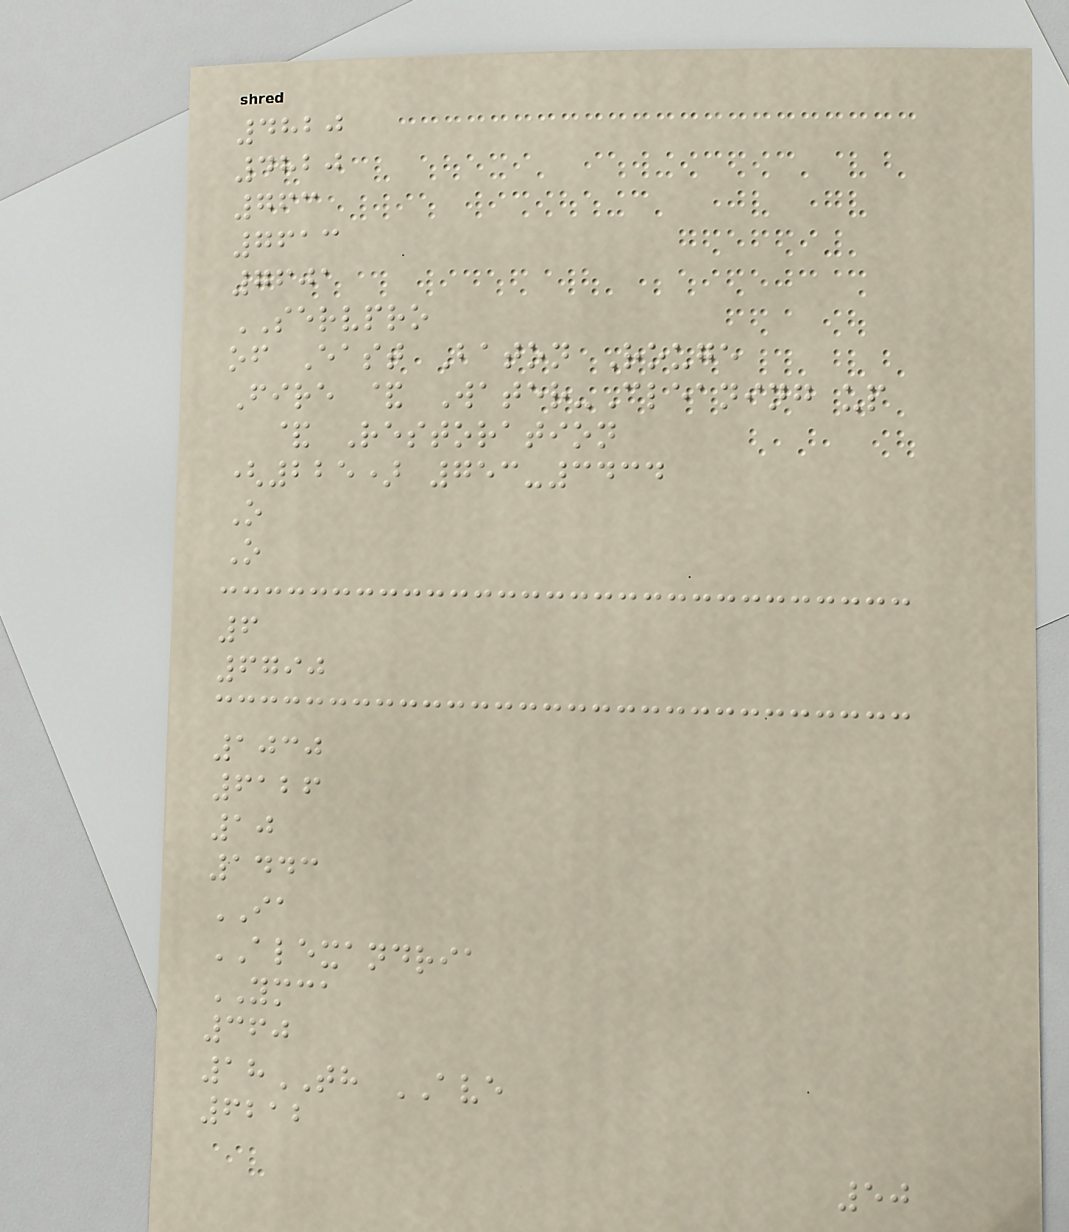4820
4820
763
7613
7601
SERVPRO
of East Baton Rouge
Fire & Water-Cleaning up
& Restoration
(225) 753-3434
O
O
6
6790
1030
6126
10
1443
IA
ALEXANDRIA
YMCA
360
18TH AVE
6212
50
